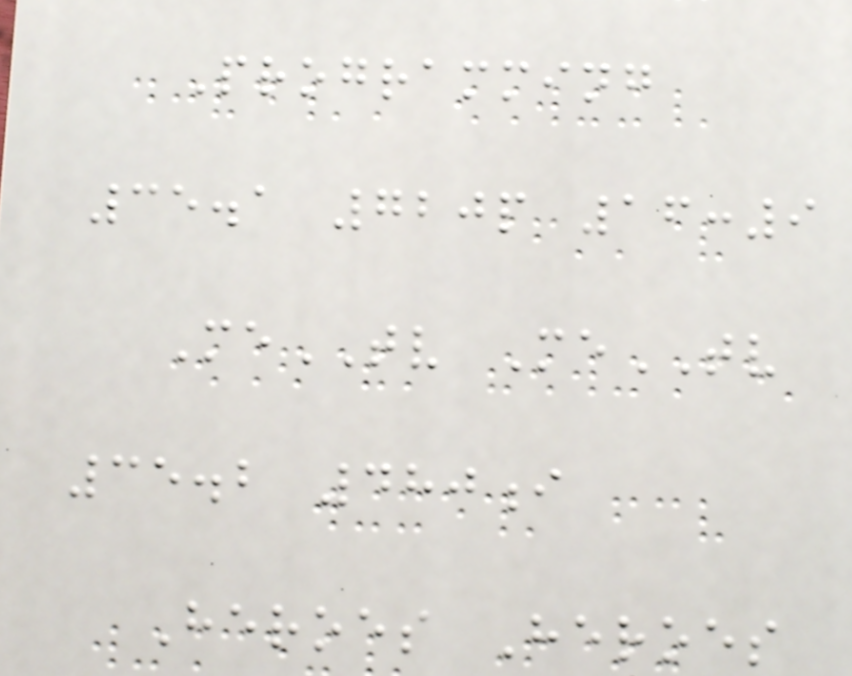Programming
35.1 720p 16:9
MeTV MeTV
35.2 480i
Heroes Heroes
